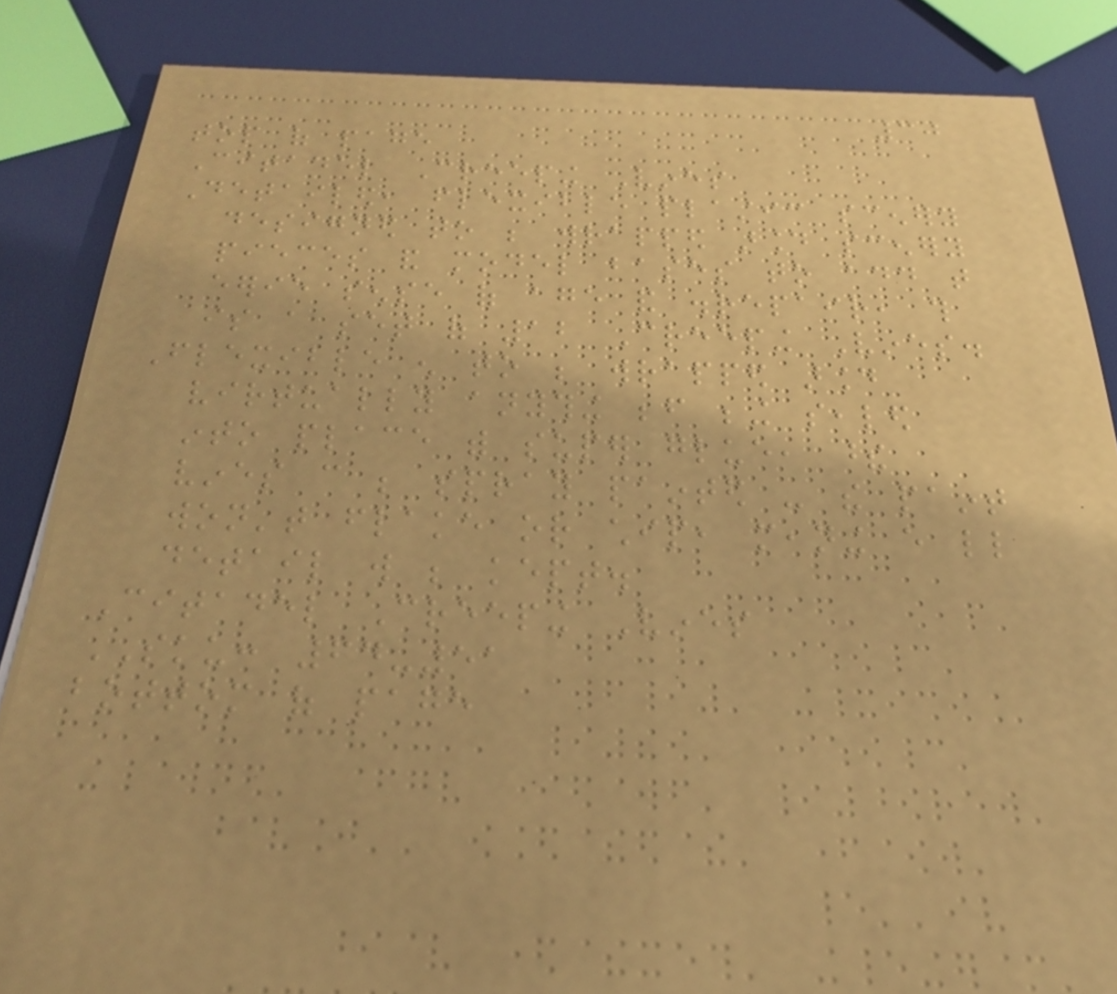30
top of page
Citadel Creeping Vines
Detailed, flexible plastic scenery
designed to be wrapped around scenery
pieces and model bases to add that
eerie sense of age and disrepair, this
is a set of 12 Creeping Vines.
Flexible enough to be wrapped around
virtually anything before being sealed
into place with super glue, these
vines can be spray painted - the paint
won't flake or chip, meaning every little
detail will be kept.
Citadel Creeping Vines
SKU: 64-51
bottom of page
